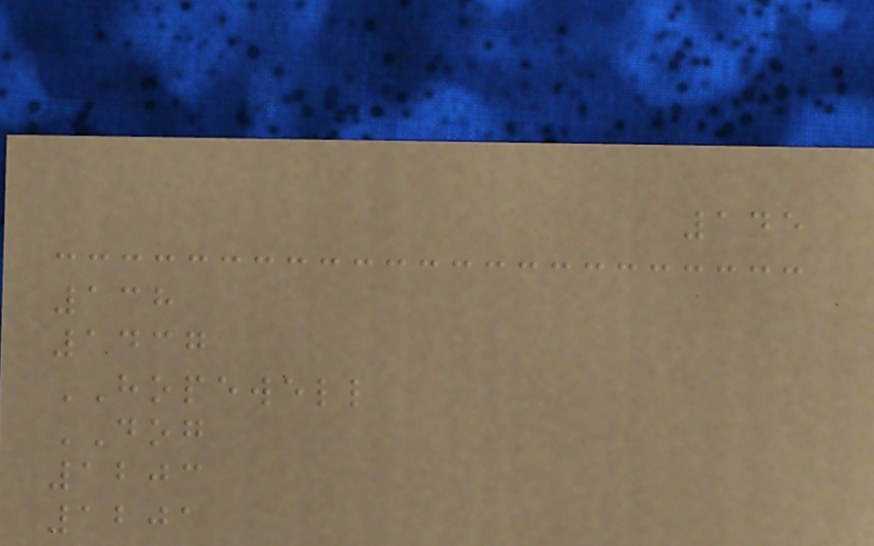145
138
1437
HOPEWELL
DOG
1203
1201
